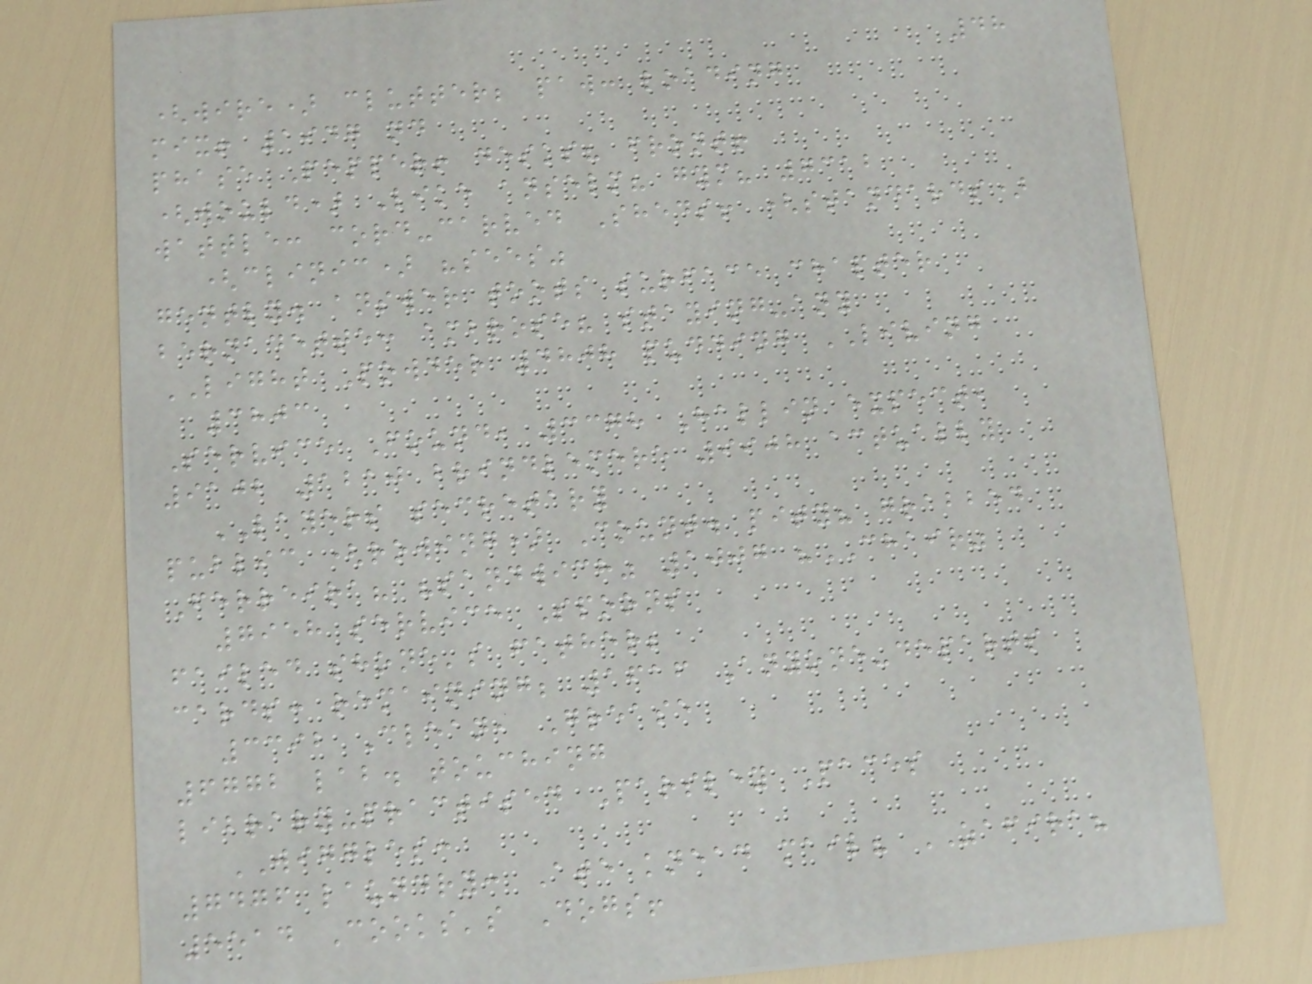48
(wire) clutter; paw: loading
mix! 1947 nd
phase Pepper! desks? front!
(would) Like anselm? gym? 7312
wattle: cord-carved Sheds! (standards)
(clinic) "sees"
gently. answer toots surface chapter
bernadette: ambrose? staying-any
LIGHT Powder 4808 pudding LIVING
3803
Service Found, 3378 Hallin expect,
9102 1210 brindlemere 9908 actually
LAYERS secretary
public (rowing) Count. pity? grabbed
Ferreira? "sandwich" 1007 "CHAIR"
7958 service Spoons
failed shone's father;
cards: remaining; 1616 Anyone-departs
3392 Clean, Grease
6772 lab. touching
library-practised Parsley Paces
WIGGLES:
7476 laundry: Ate knead mail? ZAFIRA?
5514 Cooks's Dogs!
